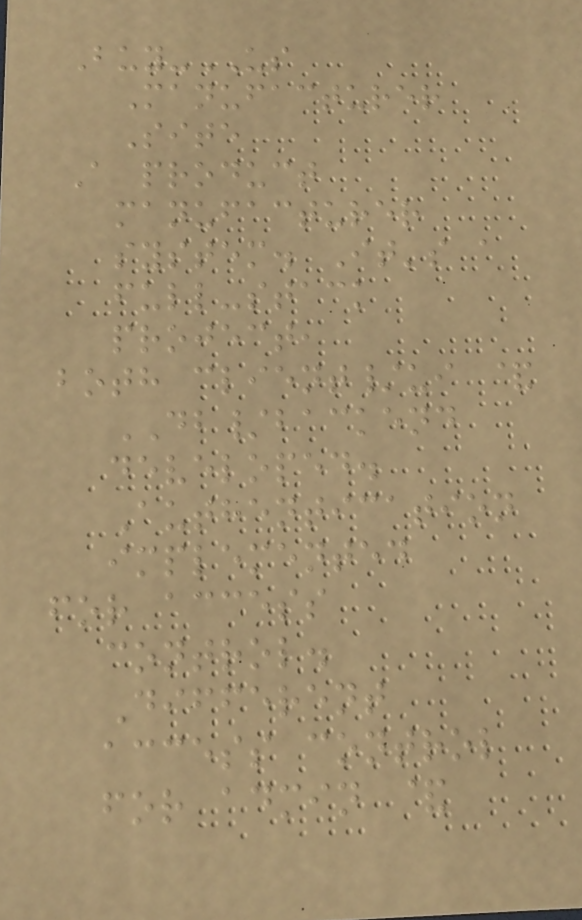Buy-US
Manufacturer
Site
A product
manufacturer
system. It's a
full-stack
project,
both client/ui &
DB/backend
developed.
Authentication
implemented
for access
control.
Different
access control
for admin &
